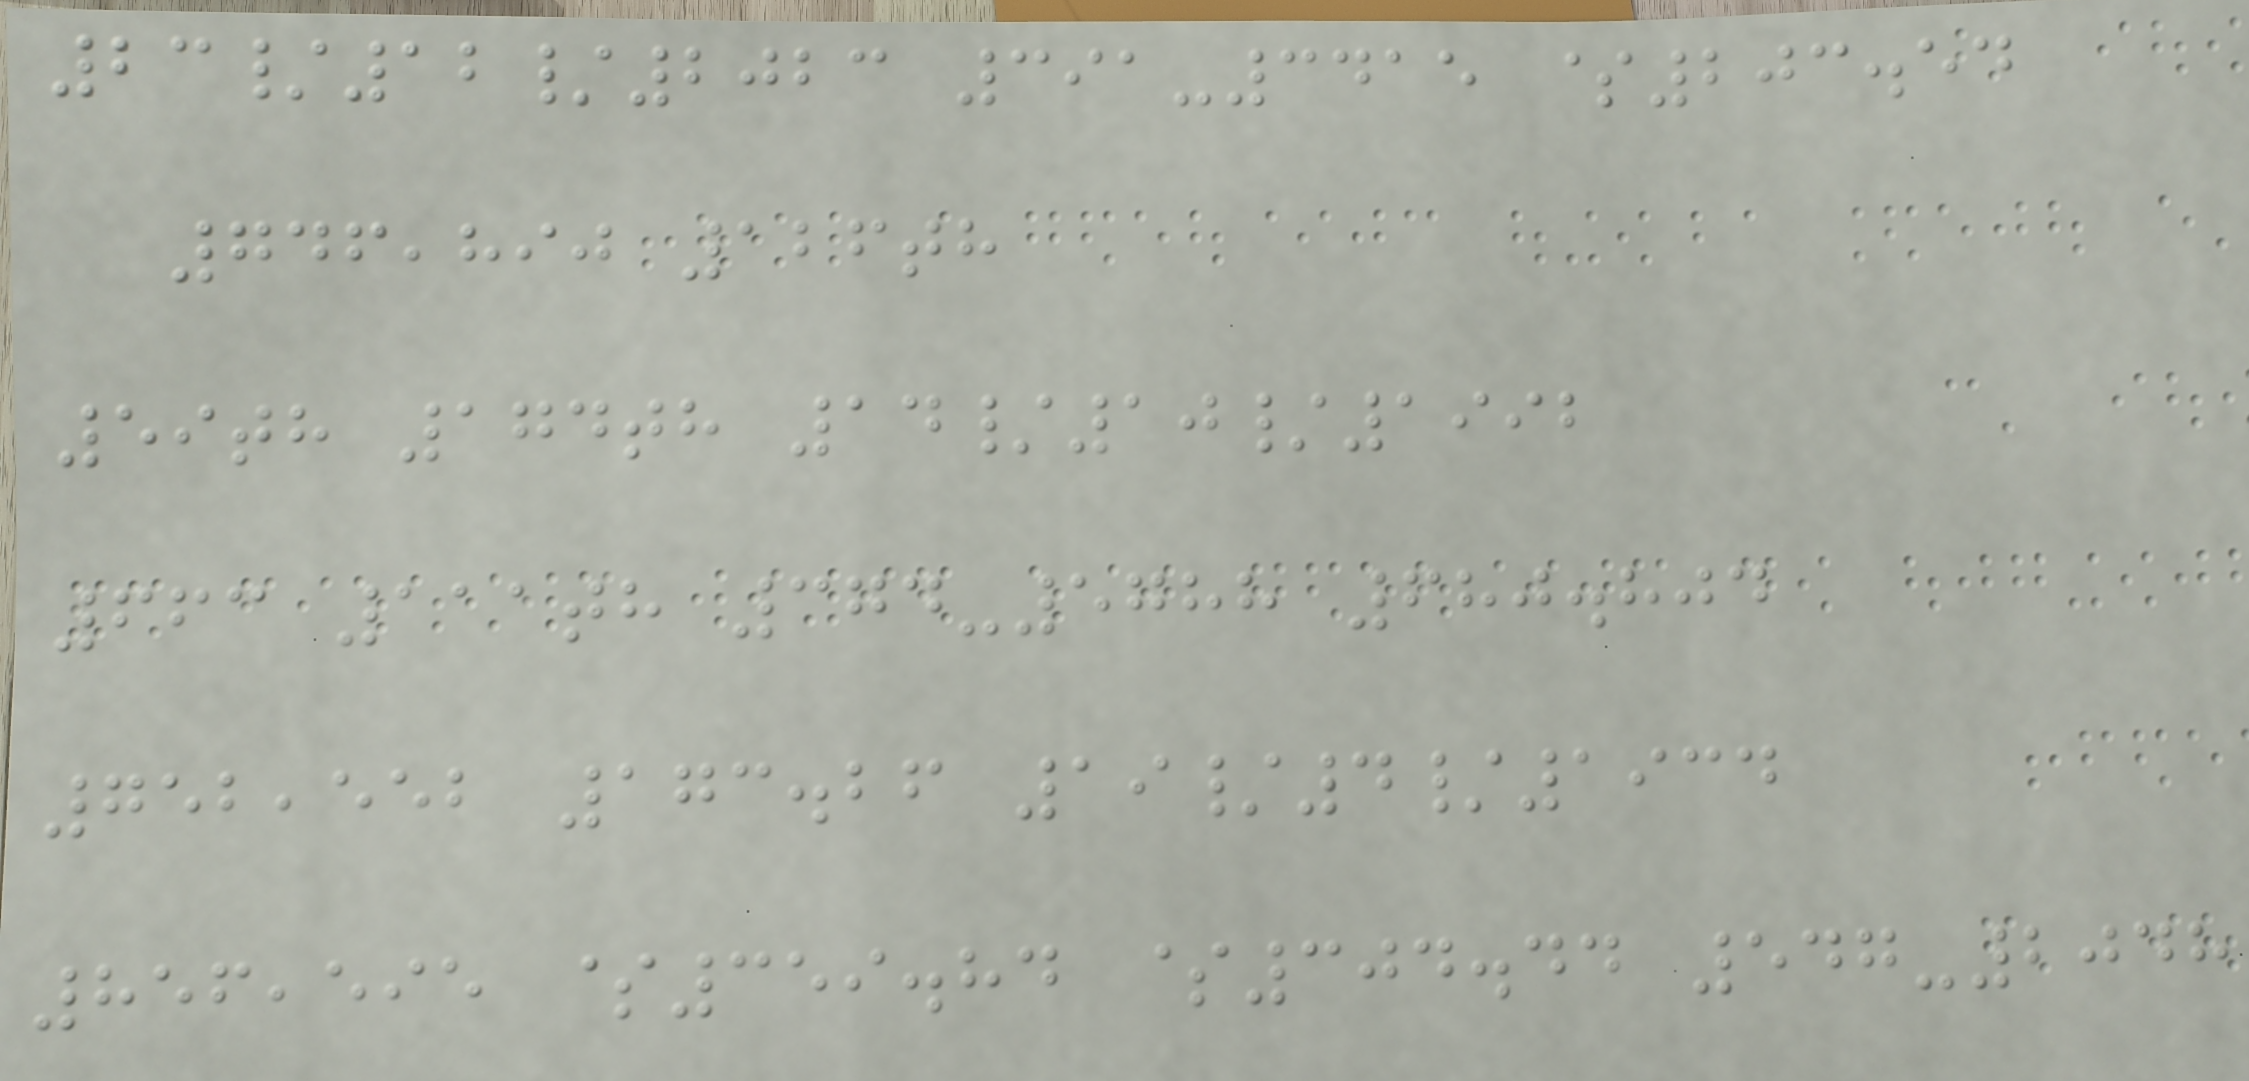23/12/2023 391-3415 $203.54
746,890 126th
59th 174th 14/10/1992
663 111th 374-5788 680.804
752,552 173.26 19/4/1934
856,595 $359.84 $304.44 547-2048
